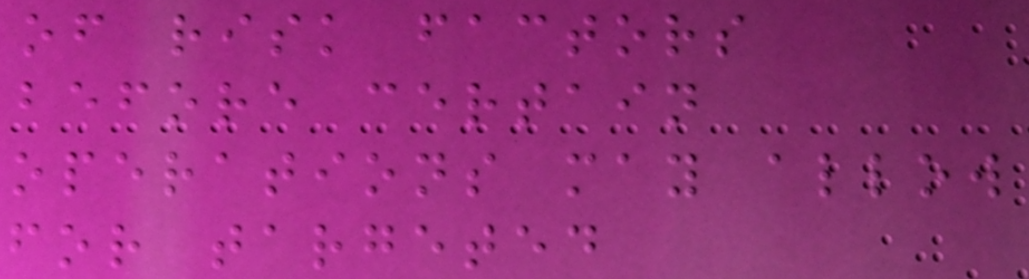of risk factors
before certain
operations may allow
for targeted
